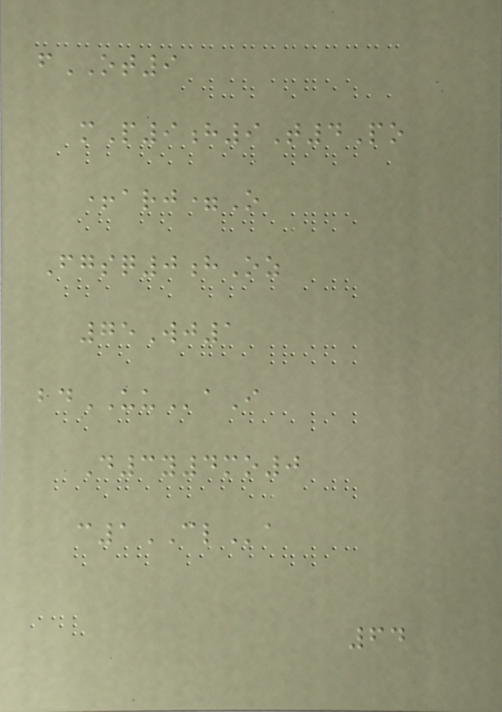fOT9
mP9h9T4Po
+arj=O
Fgsq0hOz
75Wj1
bdUUaI
D3y4mo0
c1CLa
64
